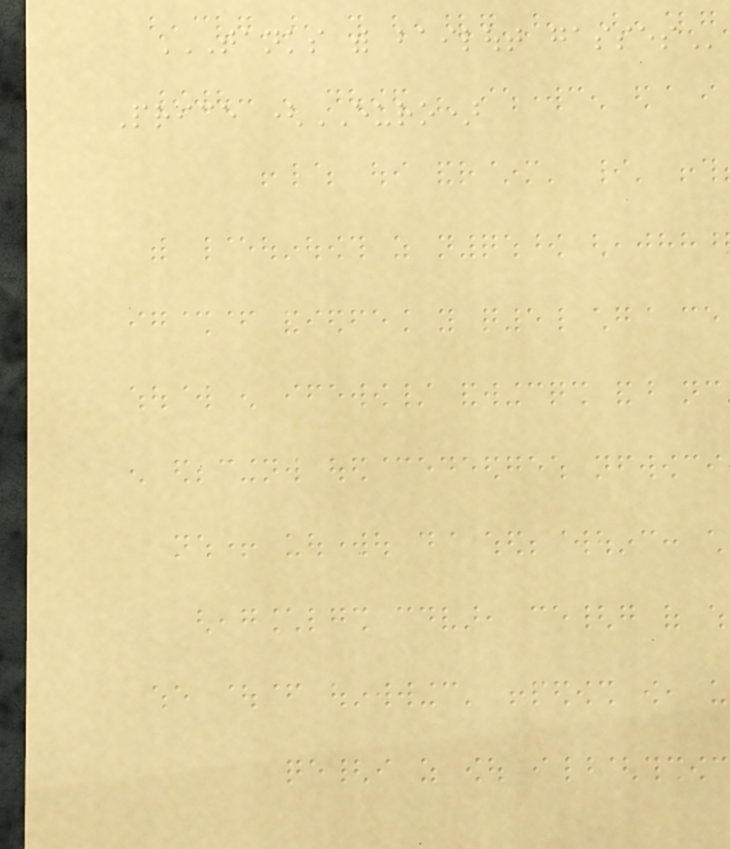TANKS WITH BAILOUT GASSES
Price (EURO)
